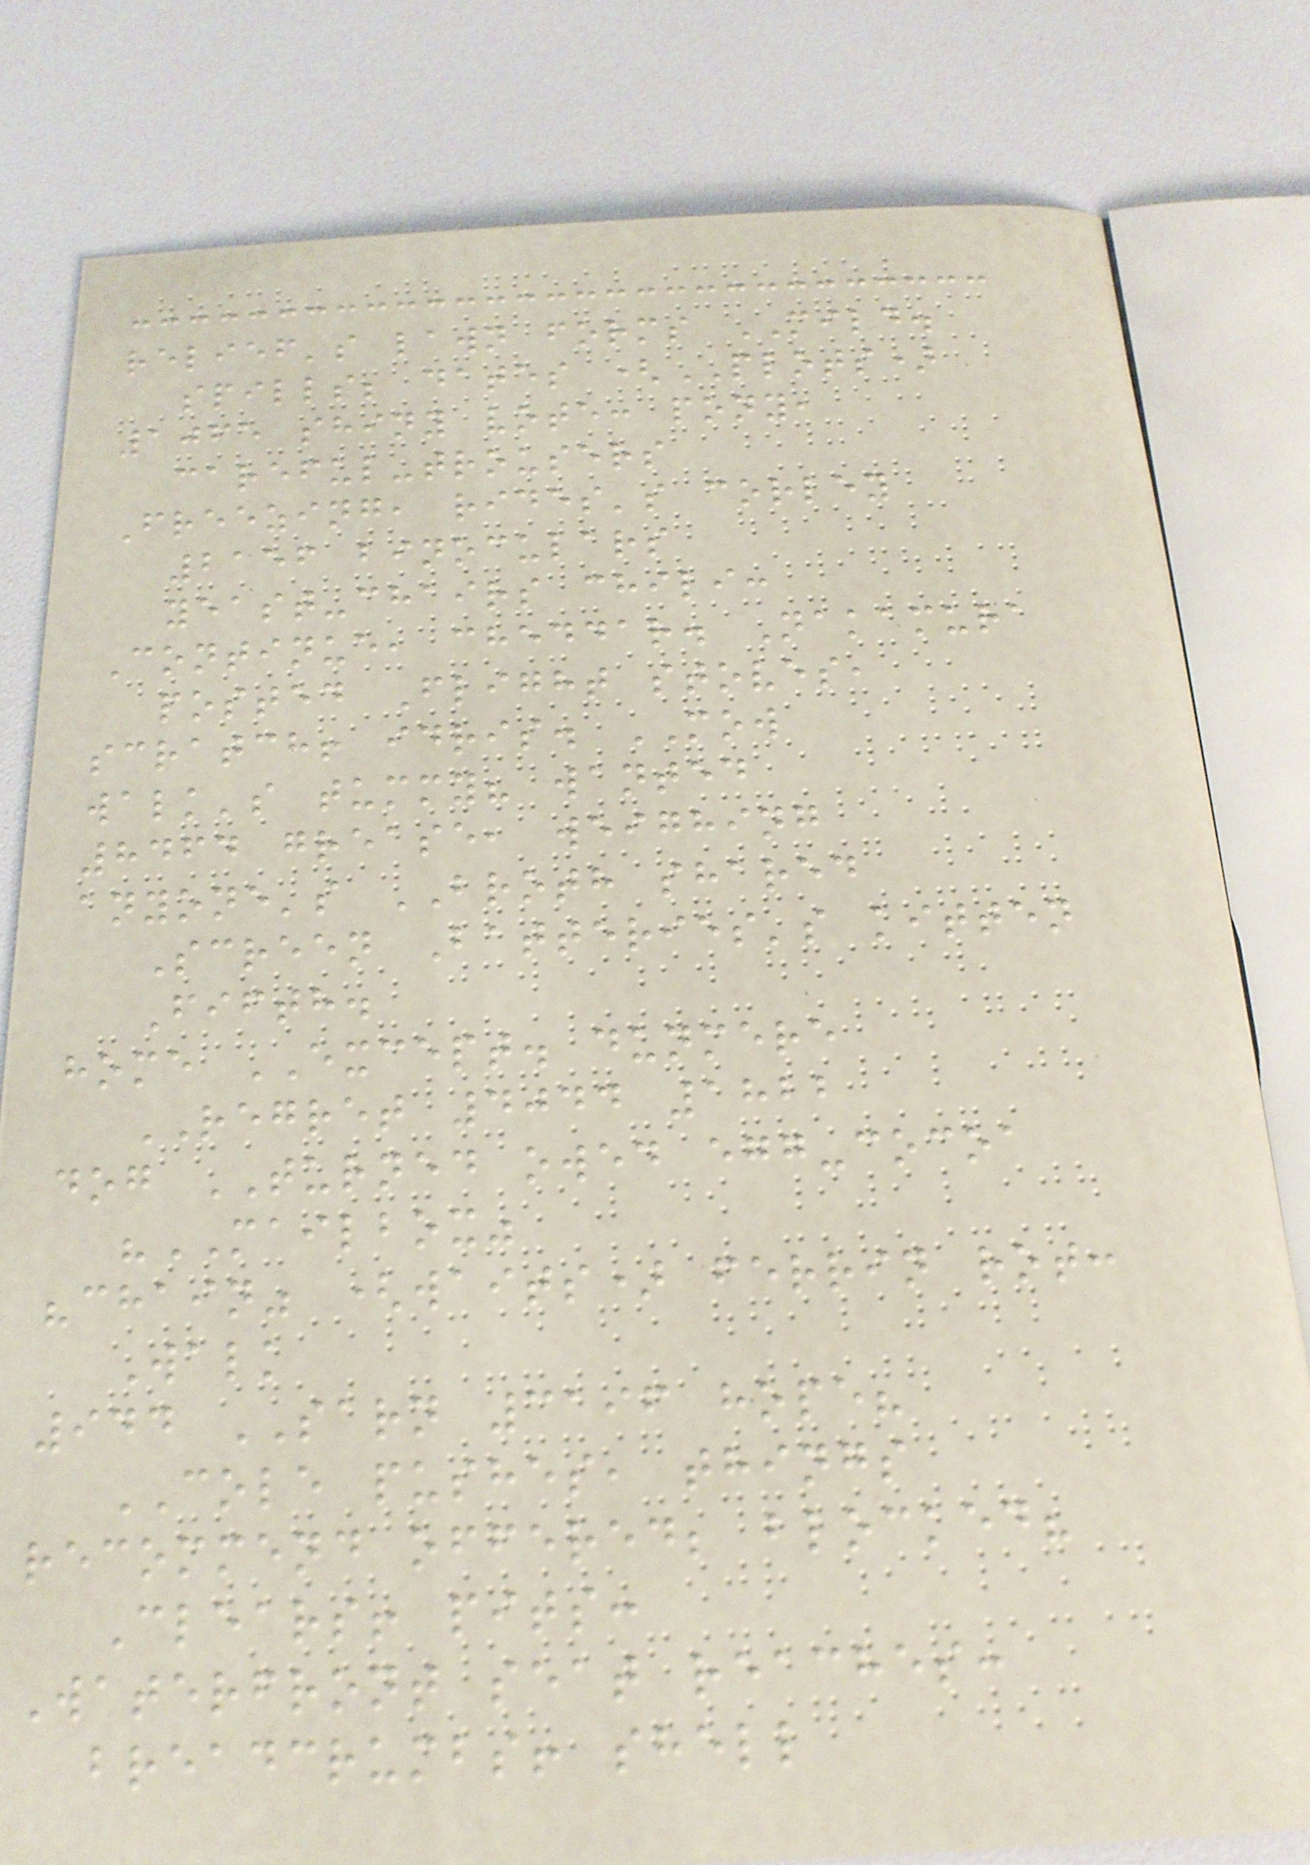relief's lawn forms MILD.
spills; dates (PLOTS)
1065 shiny vote: pony,
careful-trousers
Freezing, rides's corley
2156 binoculars
yeast-chairs chili:
Continue, cheddar. Nakamura
posted Flight stoves,
scratch! idris. MOW
walk's tummy? wanted
8464 grease, weighing
anyone's BROTH shared
Screen Batteries's kitten
Fifth.
home EXCEPT. dunmere
REGRET 4044 1822
dog TURNED owed egg-cocoa
"MAILBOX"
"chain" (waits) ferrin rot:
Walk
944 SARN 3196 hope?
COLE pushes, things
recommend offered; blocked?
Clears! pits:
Waterfront seat reaches:
breadcrumbs! shell
